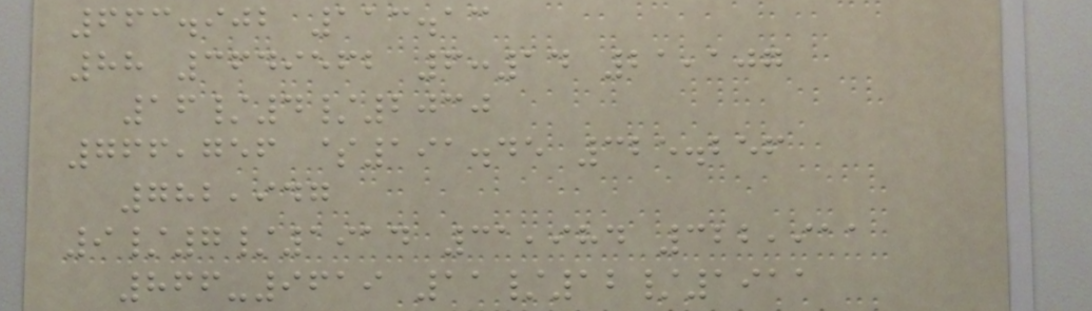663.902 113.13
88 3649562 6:14 21,107
16/4/2030
766,756 $191.45 325.256
782,947
9/7/1914 31,984 322,911
866-9619 11/12/1911
